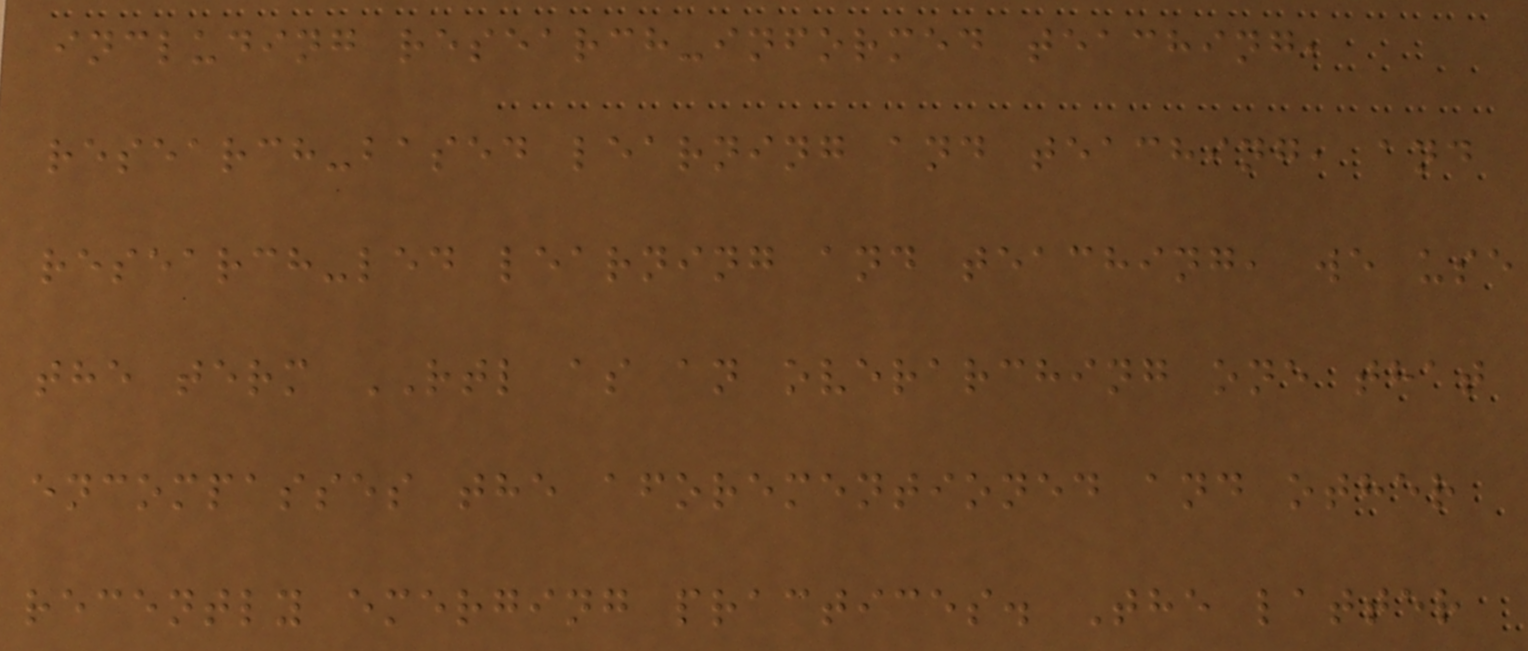including research-informed teaching,
research-based learning and teaching, and
research-led learning and teaching, we use
the term RTL as an overarching one that
encompasses the aforementioned and other
recently emerging practices. The latter
